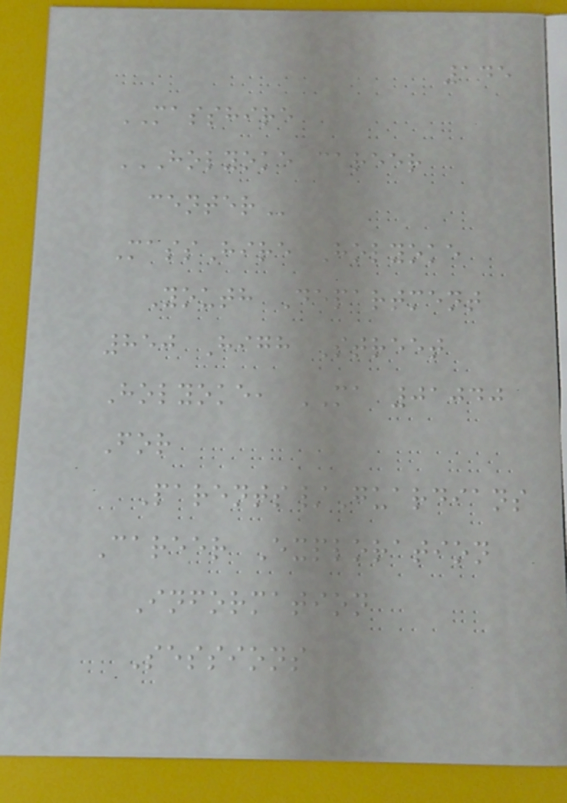145
MASSHIRE
HOLYOKE CAREER
CENTER
MassHire Holyoke
Youth Department
850 High Street
Holyoke, MA 01040
For
Parents/Guardians
Career Exploration
Information
Sessions
